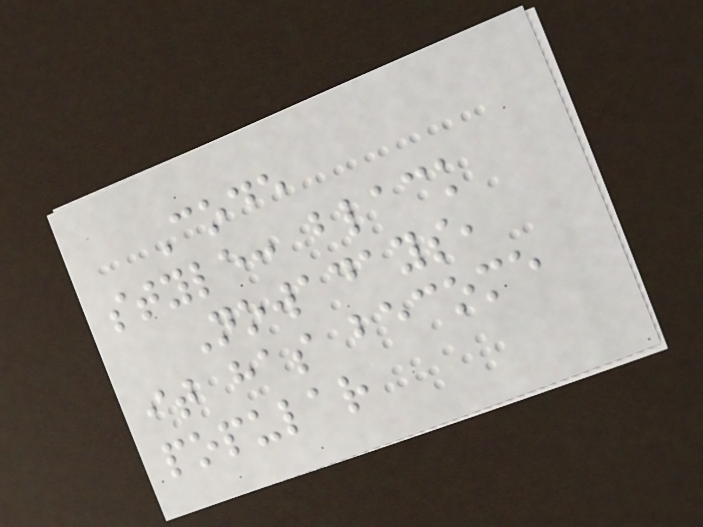Code
style: black
Nowadays,
it has become
popular
